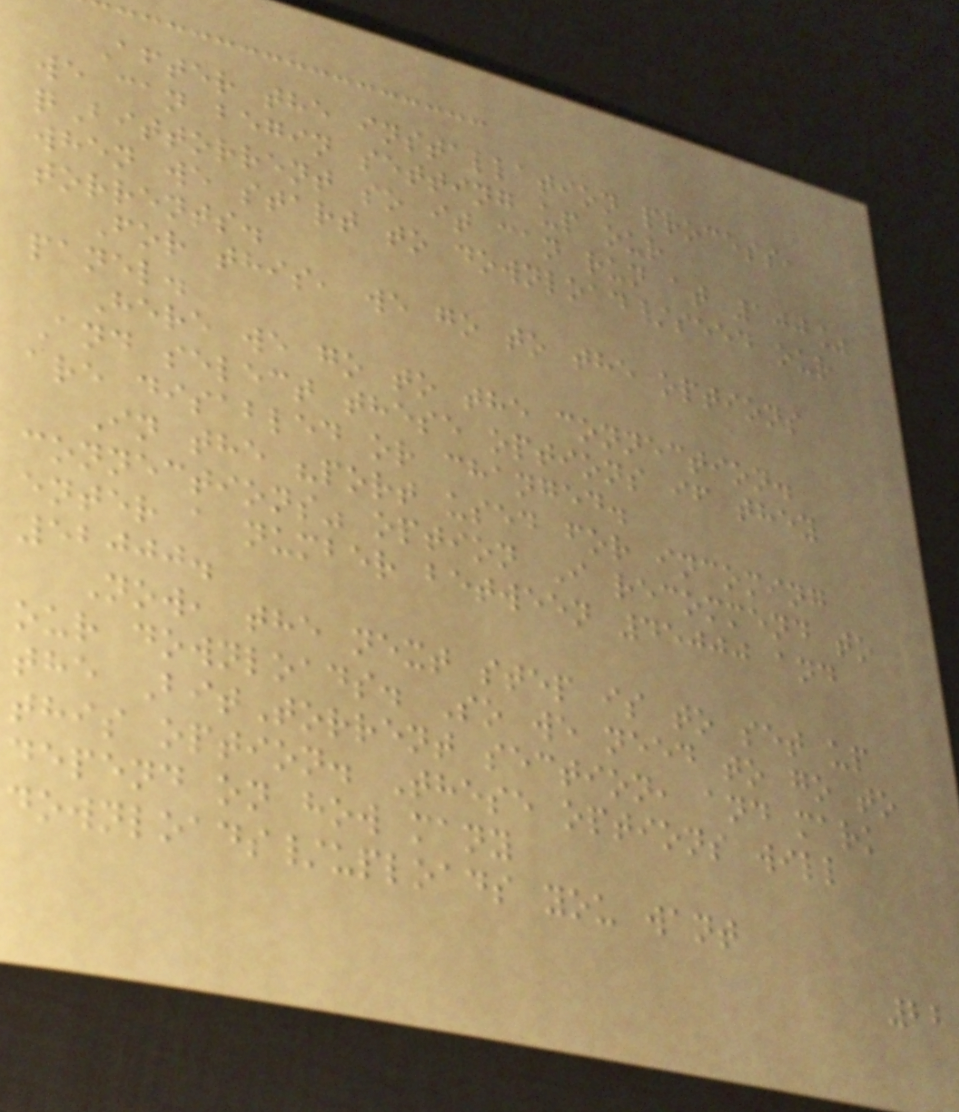After the installation process,
we can begin setting up our
qBittorrent so it can run at 100%
when we start to download/seed our
torrents.
For this, we go to the options
panel.
Here we go to the connection.
And select these options if they
are disabled or changed.
In the "port used for incoming
connections" option I recommend to
enter a number between 45000 and
52000.
Now, the next step is to set up
our downloads. So we need to go to
the BitTorrent section, and mark
this option. These options will
depend on how many
downloads/uploads you want
22
